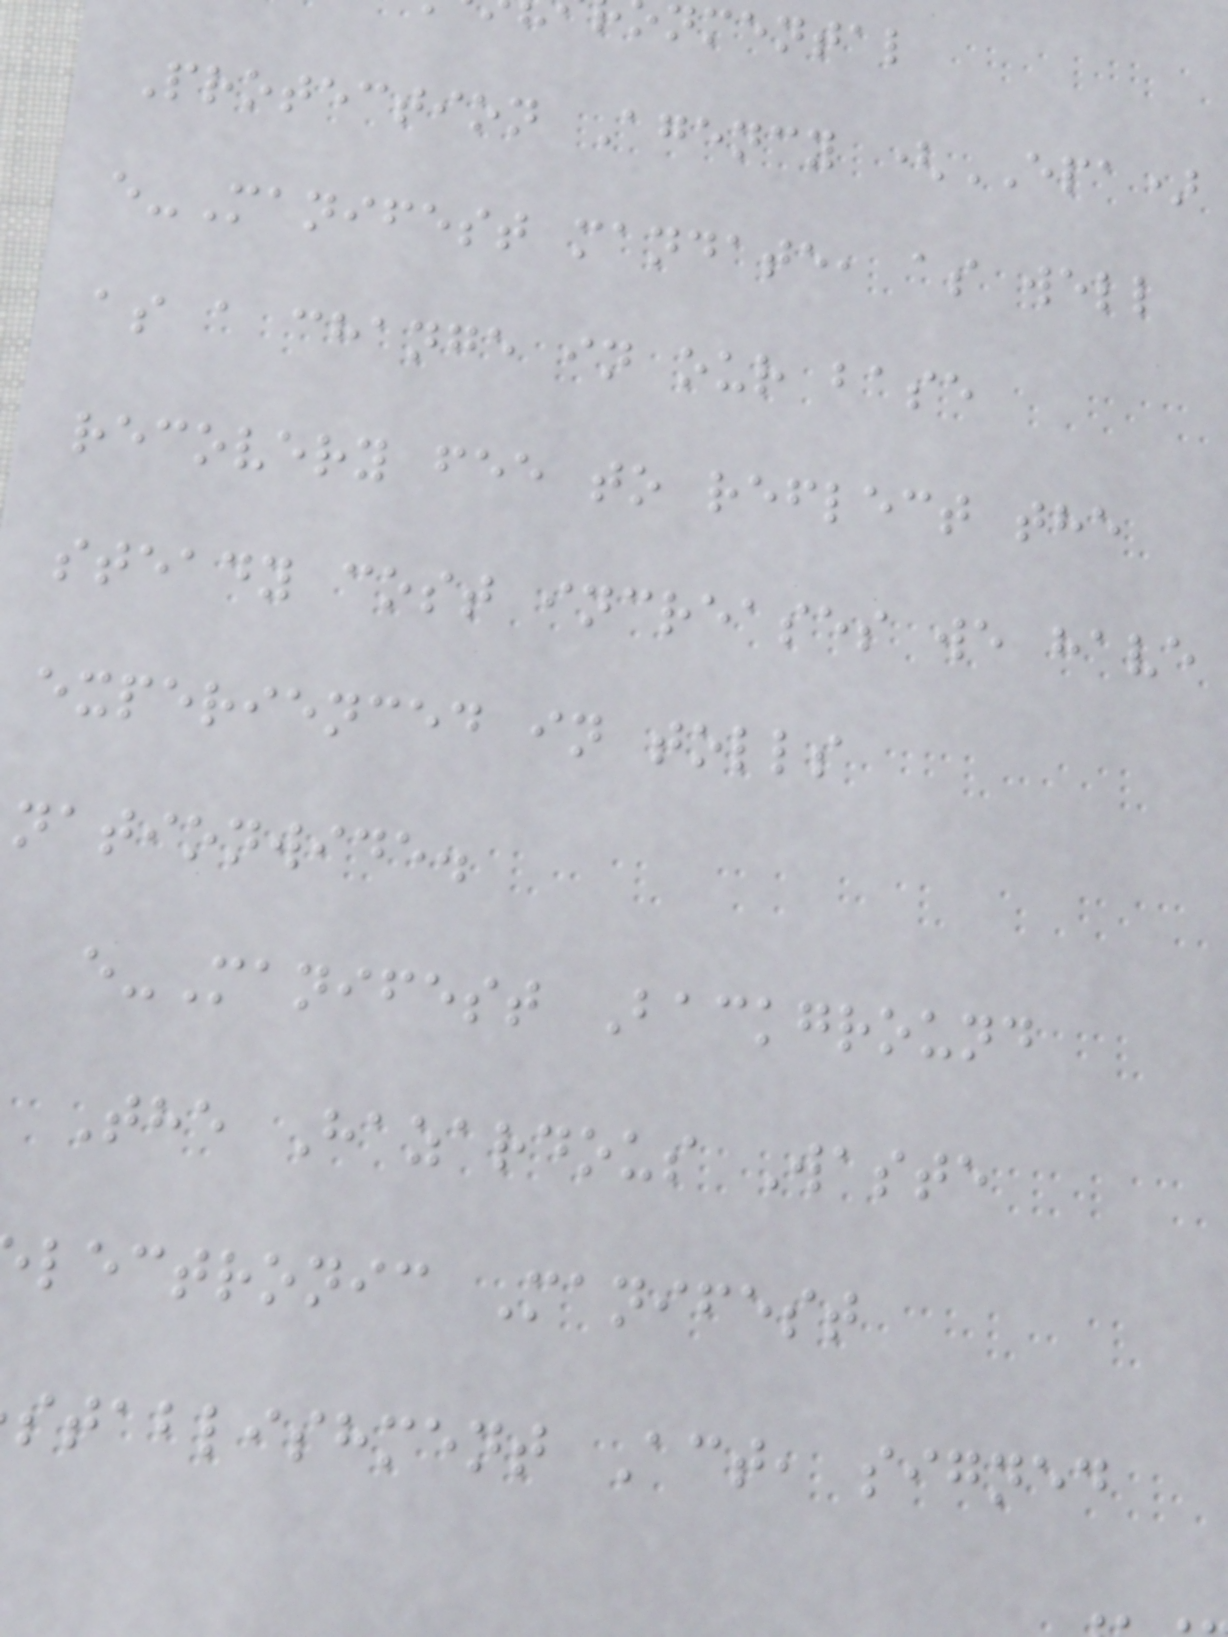nmental
Protection Agency (EPA)
e-Manifest mandate, as well
as a change in our base
recovery fee to reflect the
steady cost increases we have
experienced in tolls
nationwide.
e-Manifest Background
The Hazardous Waste
lectronic Manifest
stablishment Act, signed
